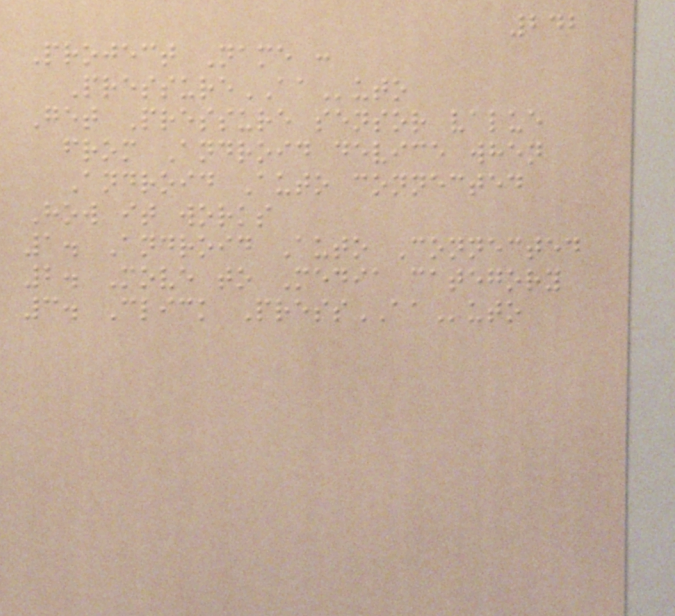242
Project Name :
PressureAAuto
Get Pressure sensor value
from Android device when
Android Auto connected
How it works
1. Android Auto Connected
2. Move to Media category
3. Click PressAAuto
